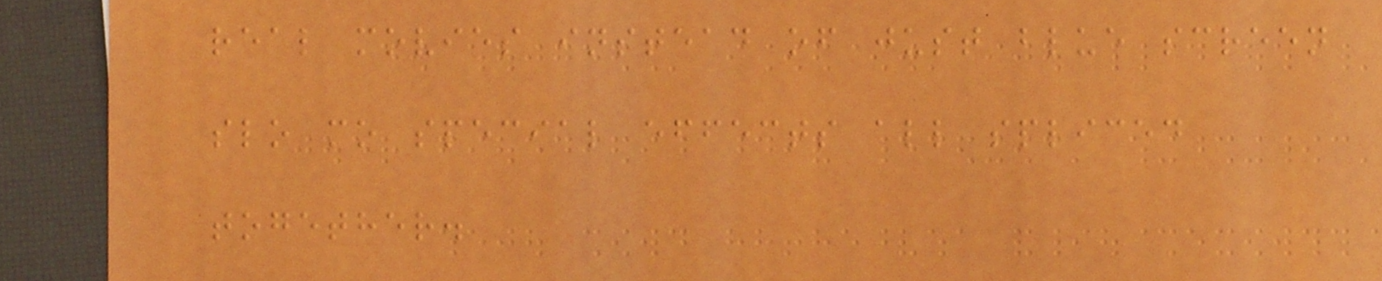real movies instead of just blue screen
slo mo special effects all spliced
together.
